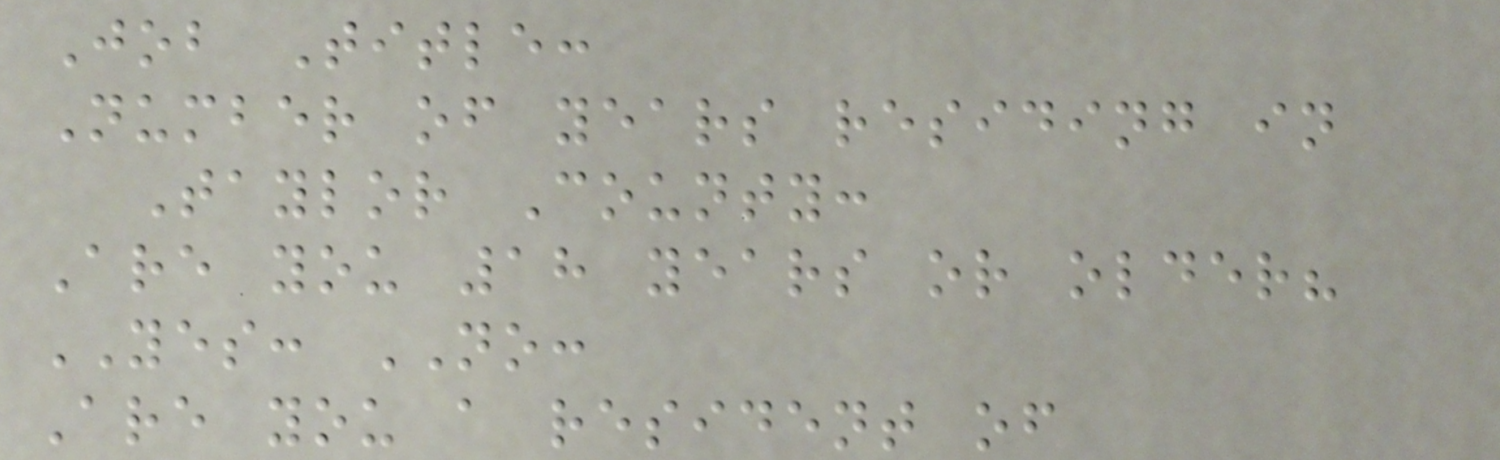Job Title:
Number of years residing in
Taylor County:
Are you 18 years or older?
YES: NO:
Are you a resident of
